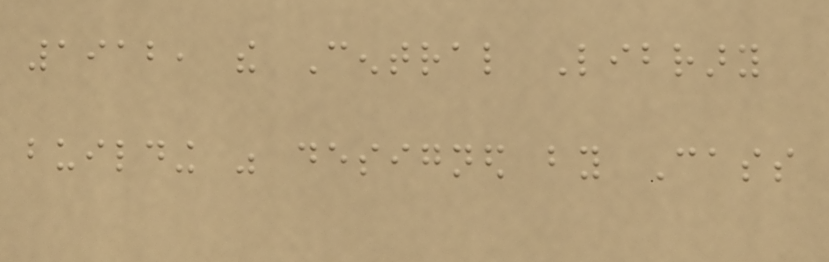1912, the Central Library
building was designed by Cass
